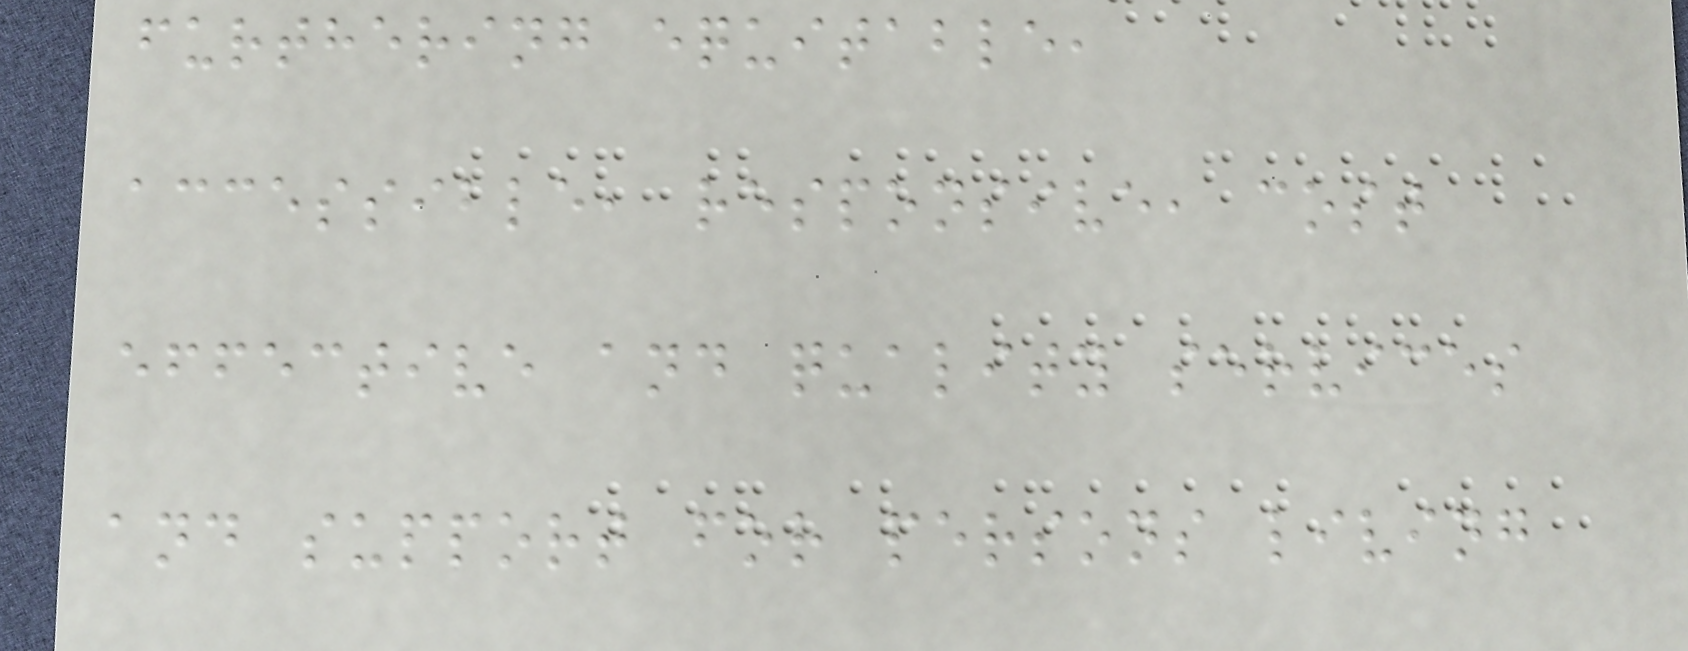furthering equitable,
accessible, responsive, cost
effective and quality services
and support for persons living
